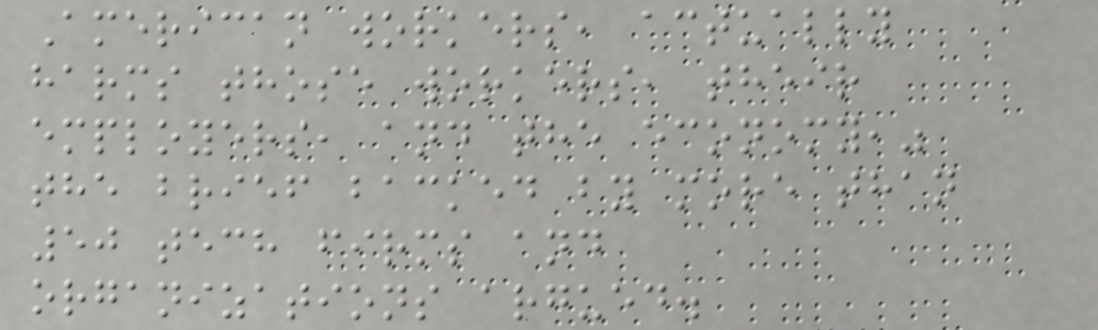American workers, actually
harms those workers, their
employers, and the economy,"
the brief backed by more than
50 tech firms and
organizations argued.
